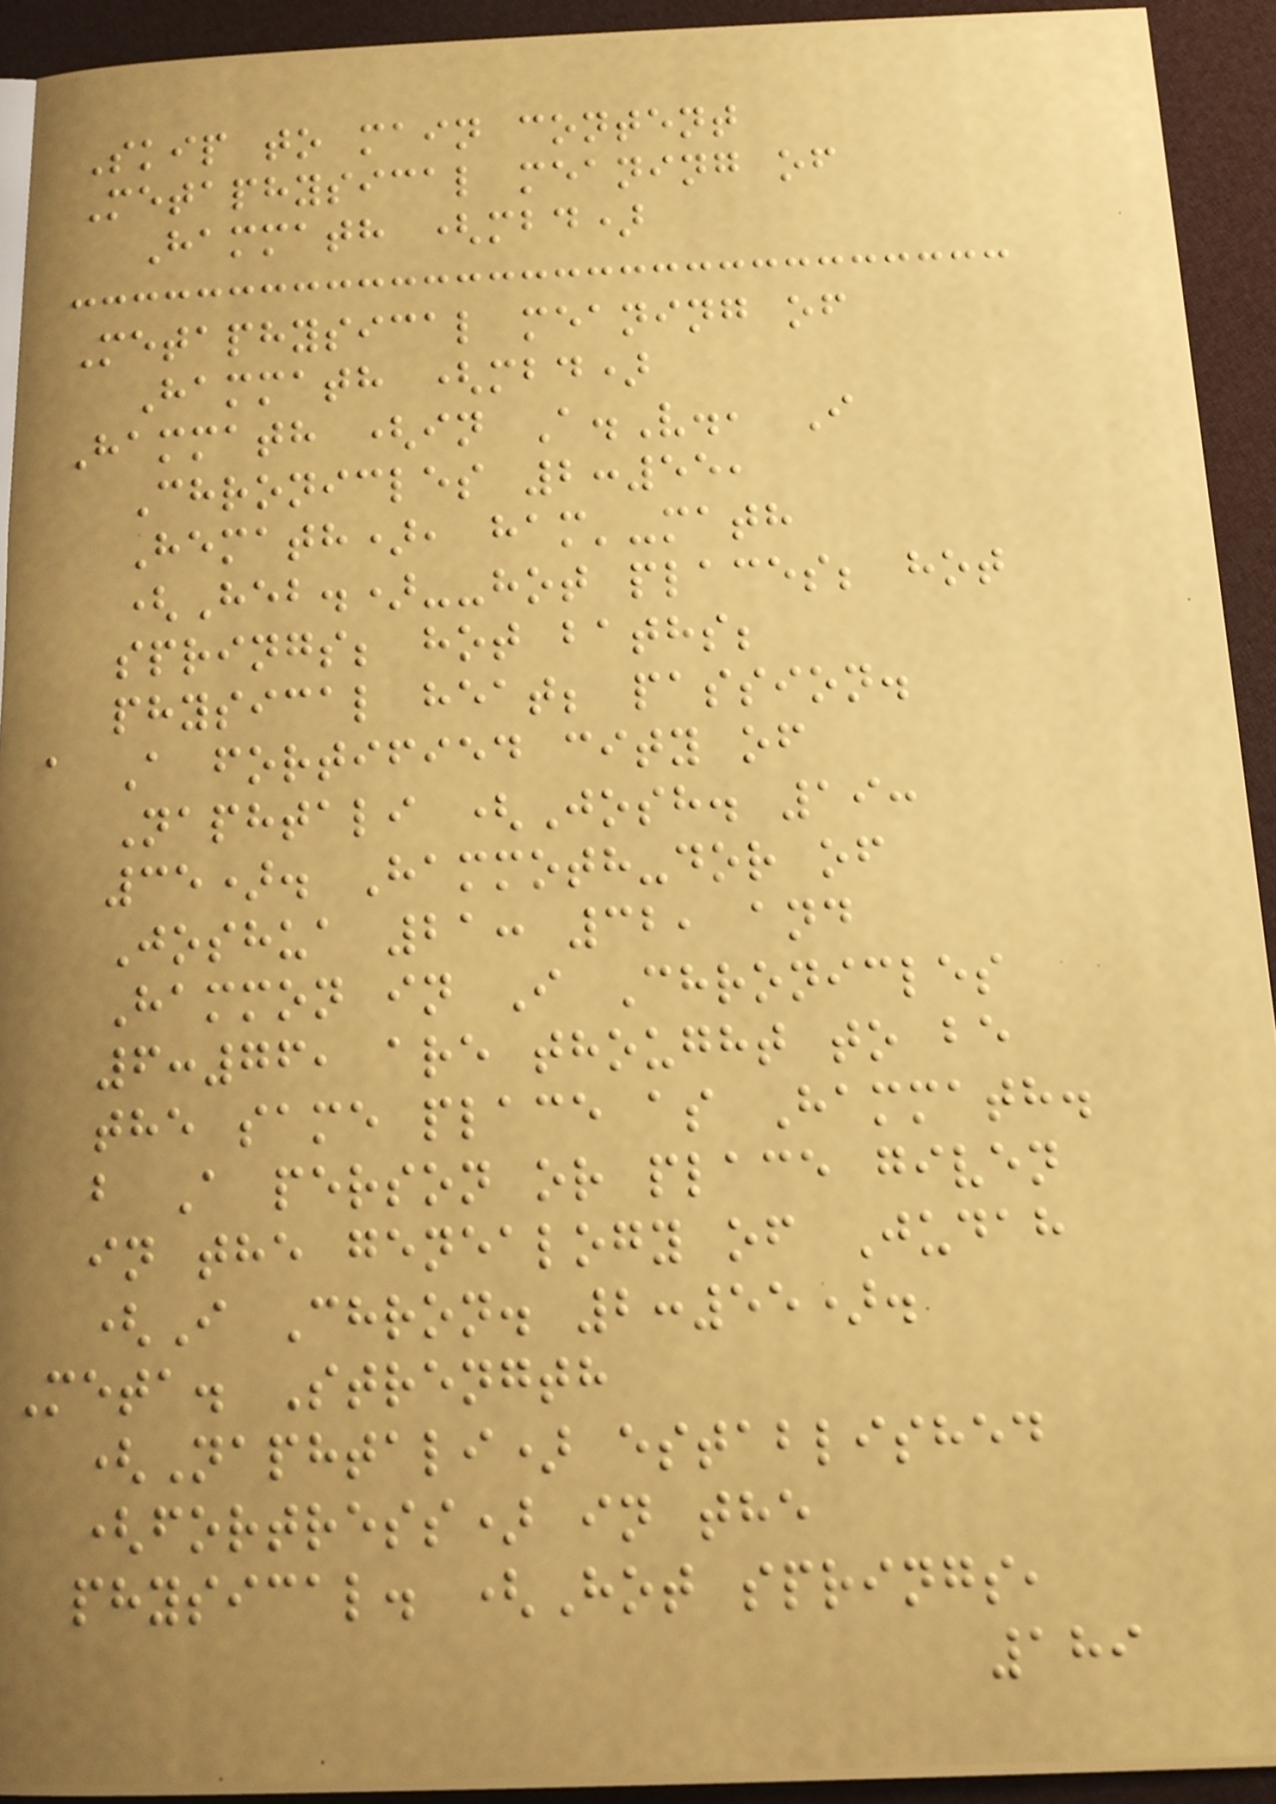Skip to main content
Metaphysical meaning of
Hammath (mbd)
Metaphysical meaning of
Hammath (mbd)
Hammath (in A.V., I
Chronicles 2:55,
Hemath), ham'-math
(Heb.)--hot places; hot
springs; hot baths;
physical heat; passion.
a A fortified city of
Naphtali (Josh. 19:
35). Hammoth-dor of
Joshua 21: 32, and
Hammon in I Chronicles
6:76, are thought to be
the same place as Hammath.
b A person or place given
in the genealogy of Judah
(I Chron. 2:55).
Meta. Strength
(Naphtali) established
(fortress) in the
physical. (Hot springs,
189
